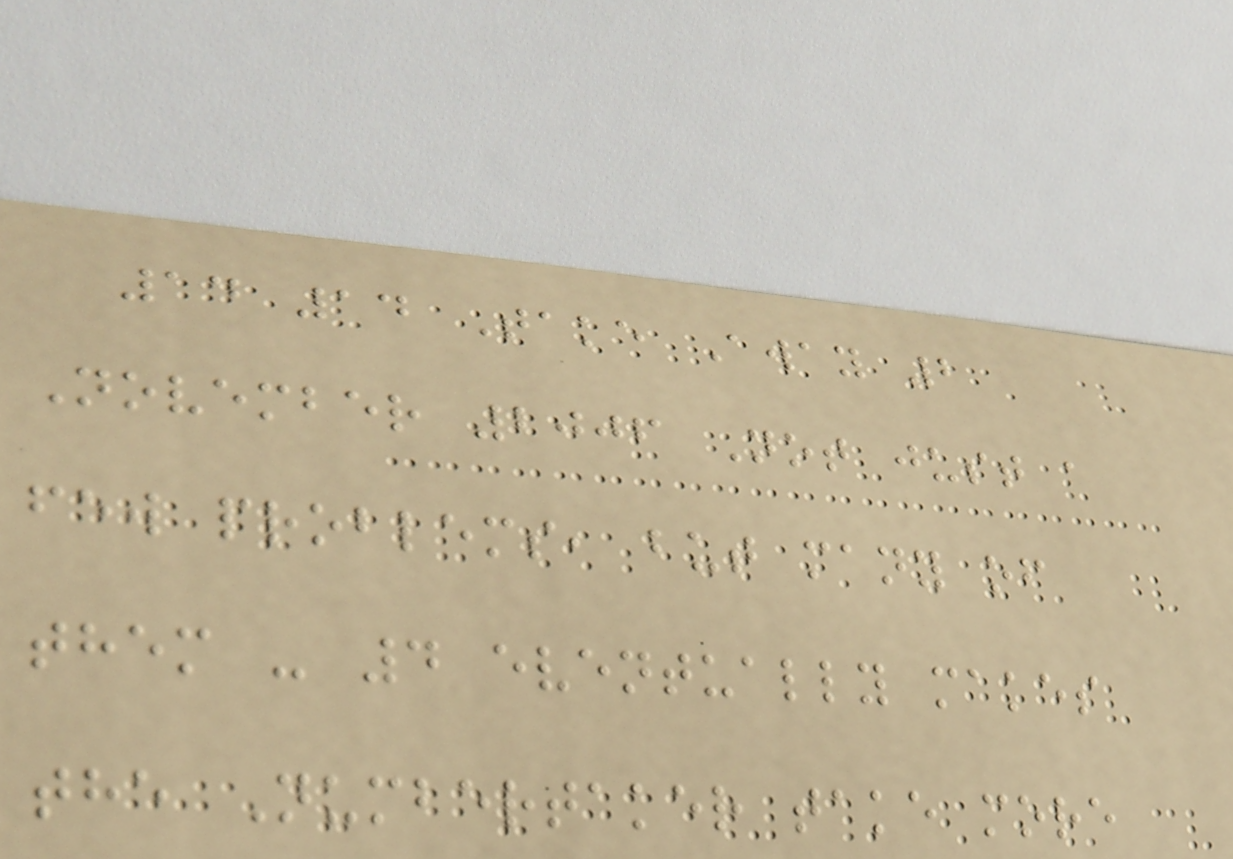14 14 Take Away 2
November 2006 Not just a
few problems, but many of
them - 4 eventually makes
the Numbertaker take more
